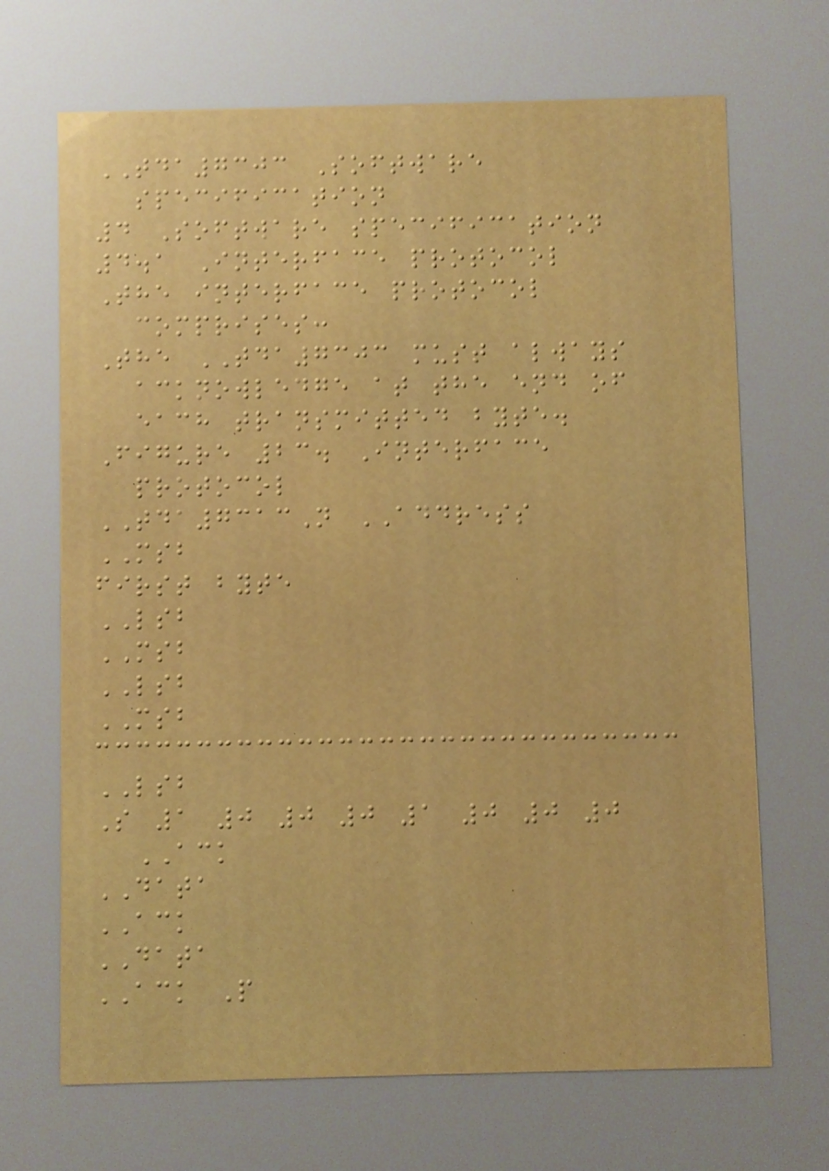TDA7303 Software
specification
4 Software specification
4.1 Interface protocol
The interface protocol
comprises:
The TDA7303 must always
acknowledge at the end of
each transmitted byte.
Figure 23. Interface
protocol
TDA7313N ADDRESS
MSB
first byte
LSB
MSB
LSB
MSB
LSB
S 1 0 0 0 1 0 0 0
ACK
DATA
ACK
DATA
ACK P
